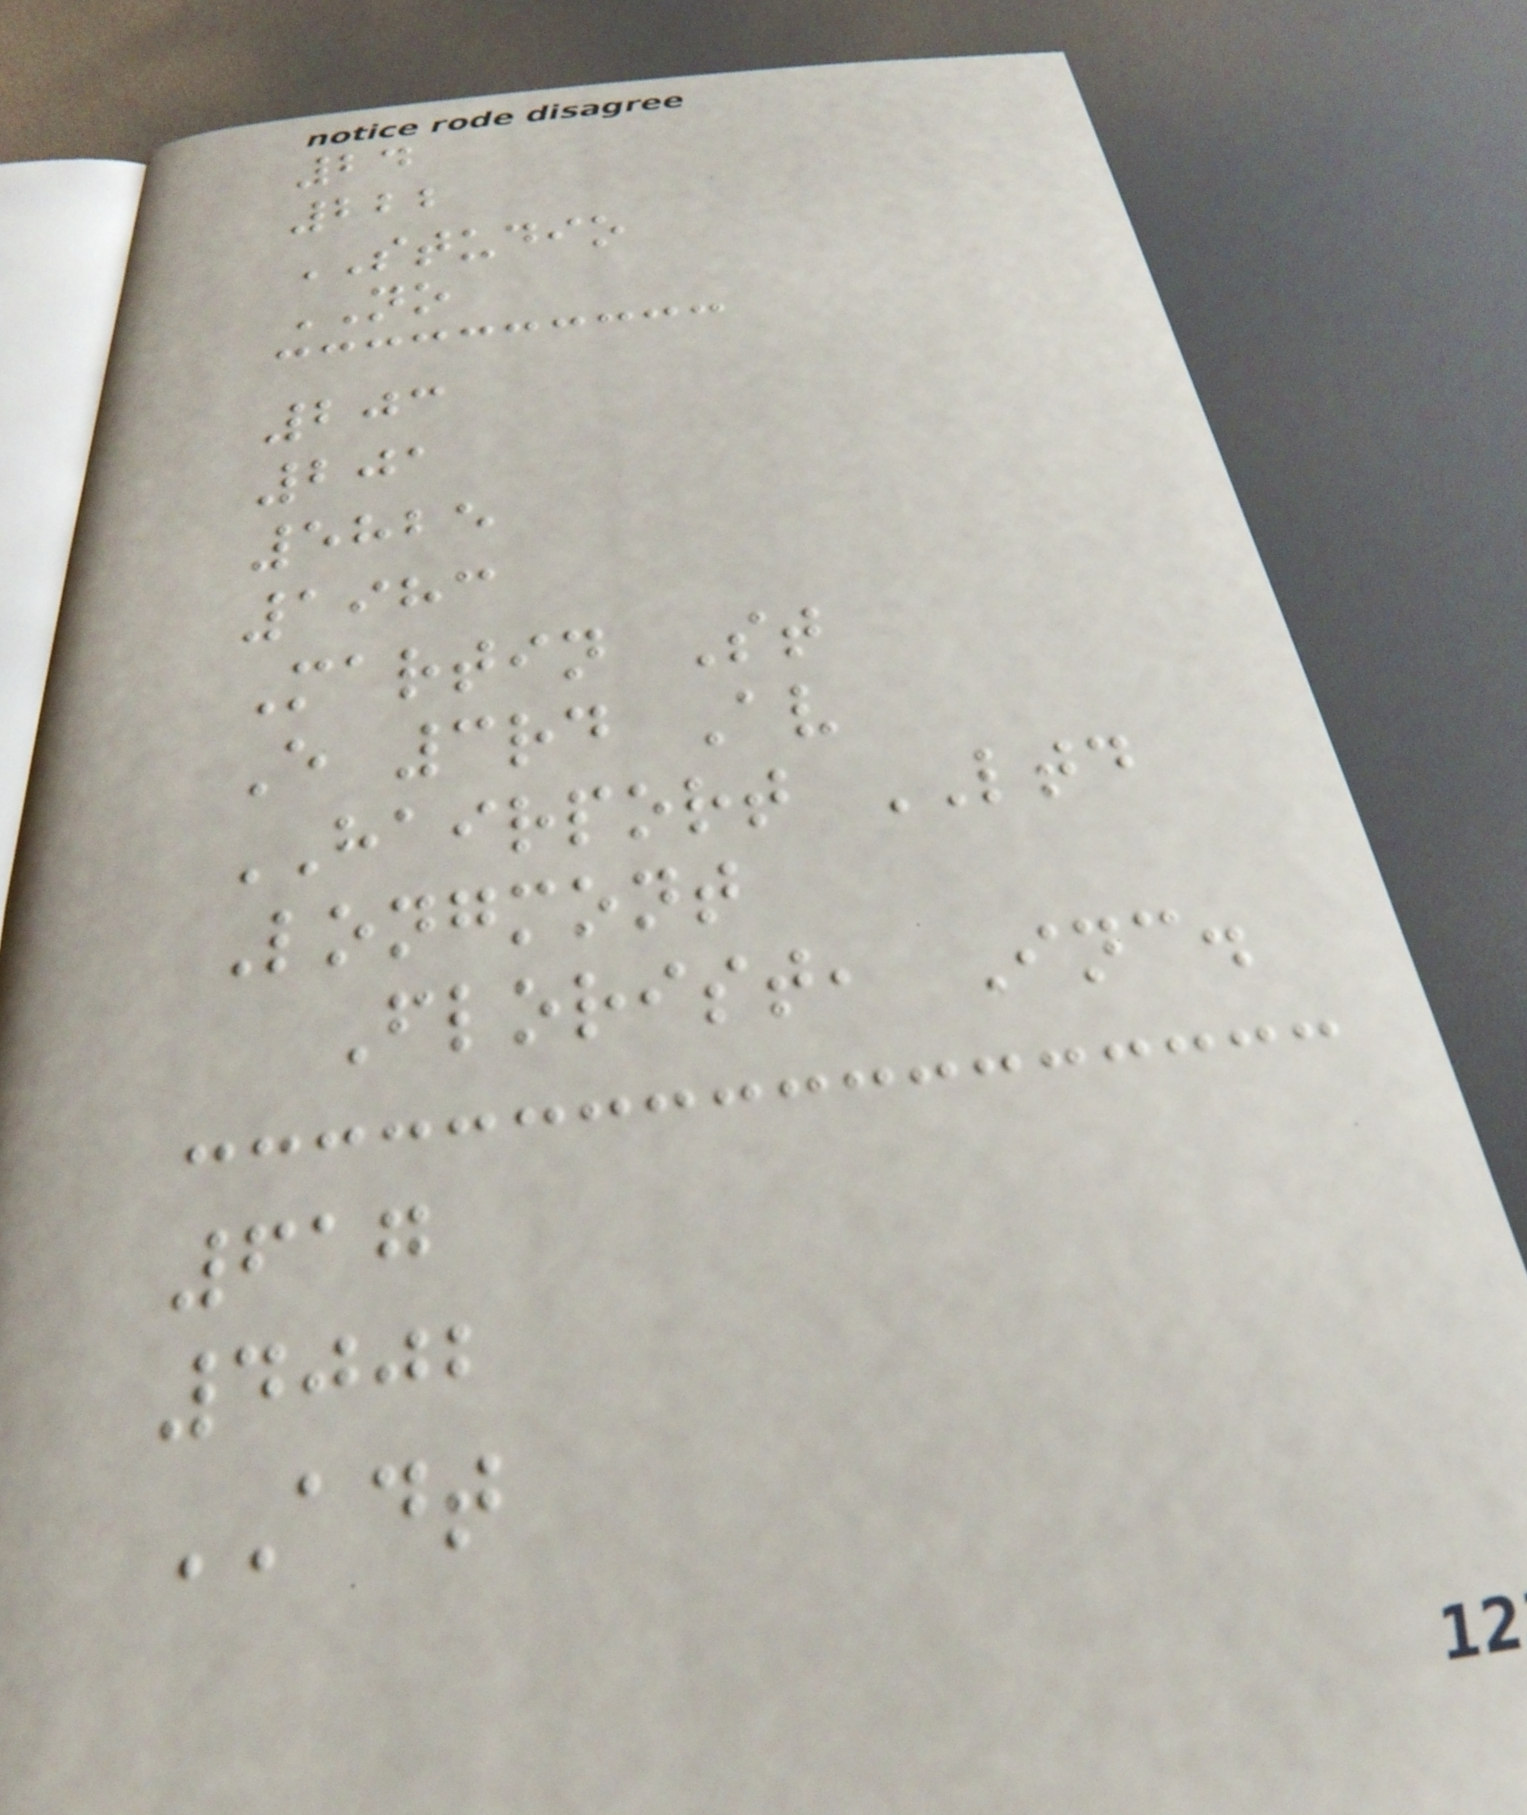24
222
STUDIO
NO
203
201
5825
1983
Martin St
E 3rd Av
HAIRPORT LTD
Longmont
Florist, Inc.
617
4002
ADT
